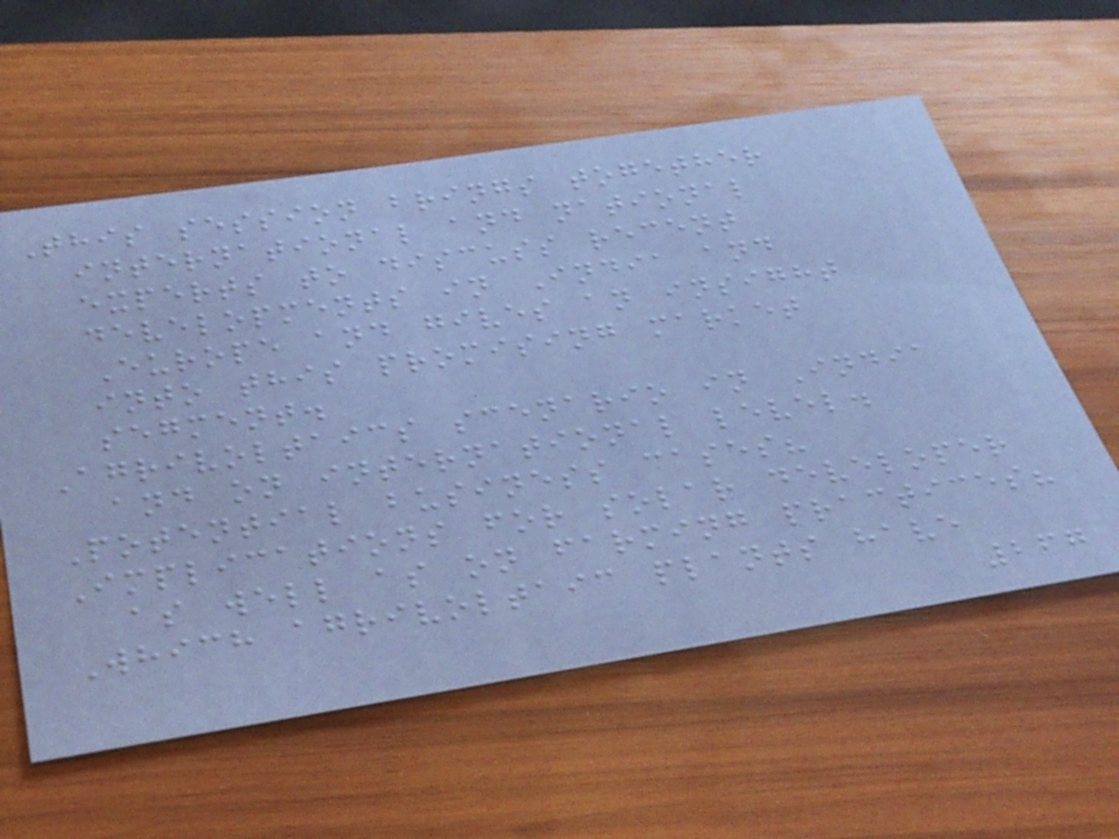This session brings together
international and national
experts to discuss recent
developments in India and
Europe and gives an insight
into this promising market
segment.
Agrivoltaics scenario in India
and on international level.
Potential business cases?
Implications for solar developer
as well as on farming practices?
Which agrivoltaic plants have
267
